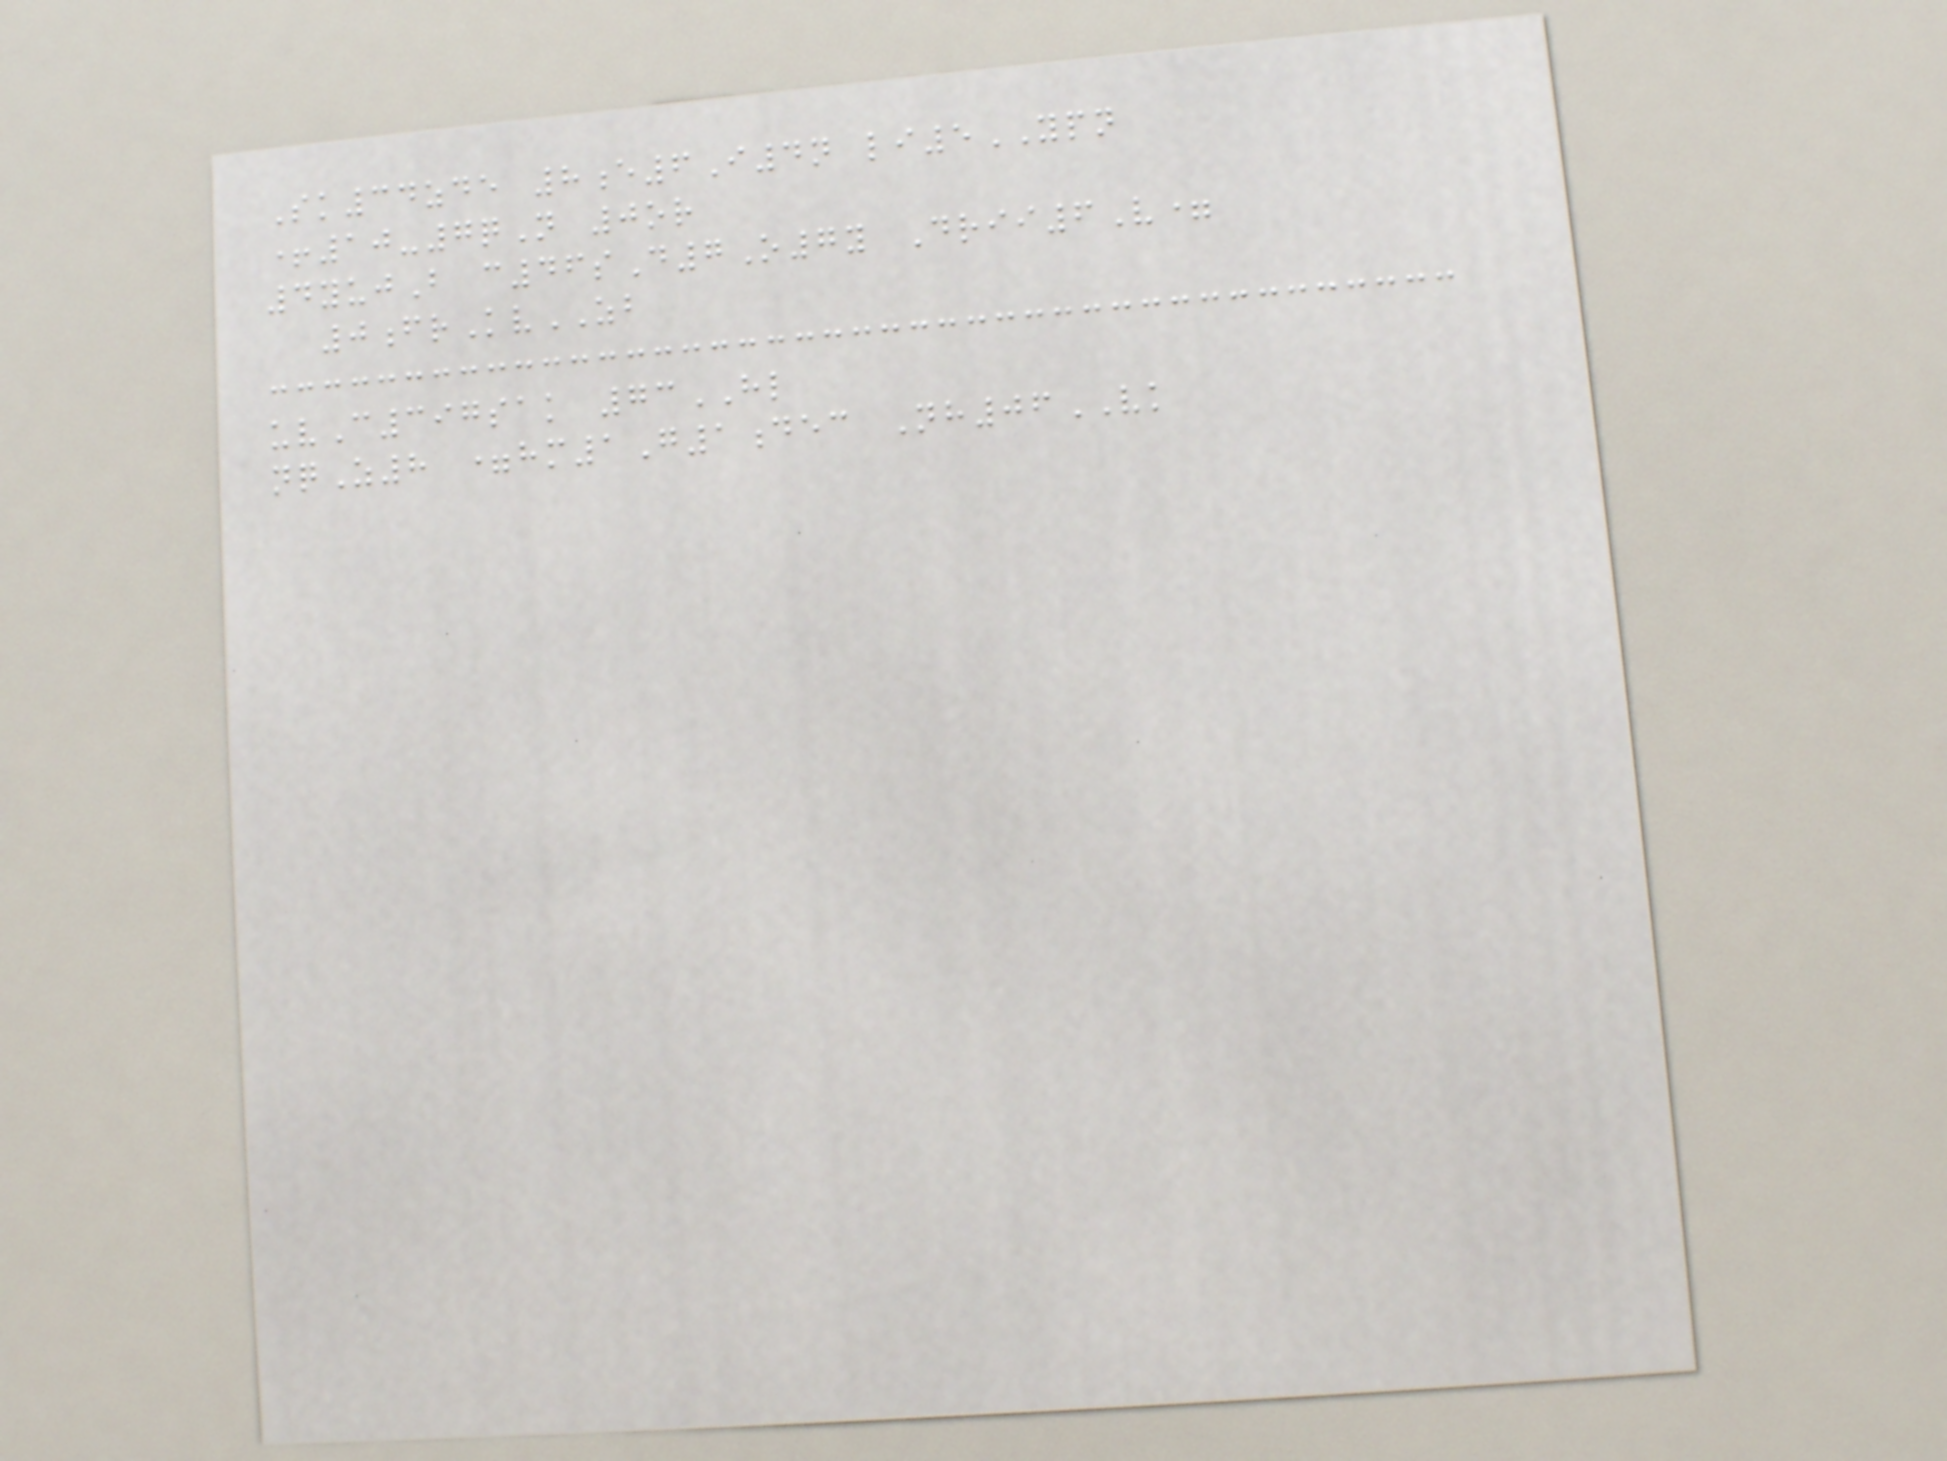Sk34zde 8e6I4n li5YPN
+10-7qN 0or
4yujB c46sD7O7y Drii6V=
0frKvZB
uvC397sak 73HL
nqZ8 =hm1G1dec Nh06VK
